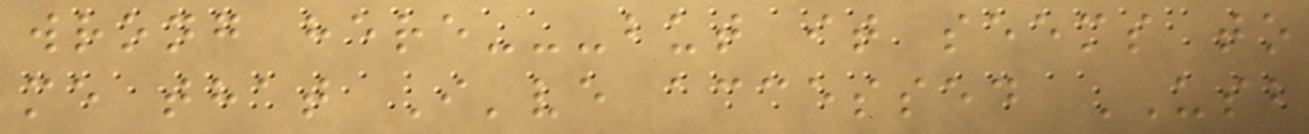wrong here---but it seems to
me that I've accessed USB
